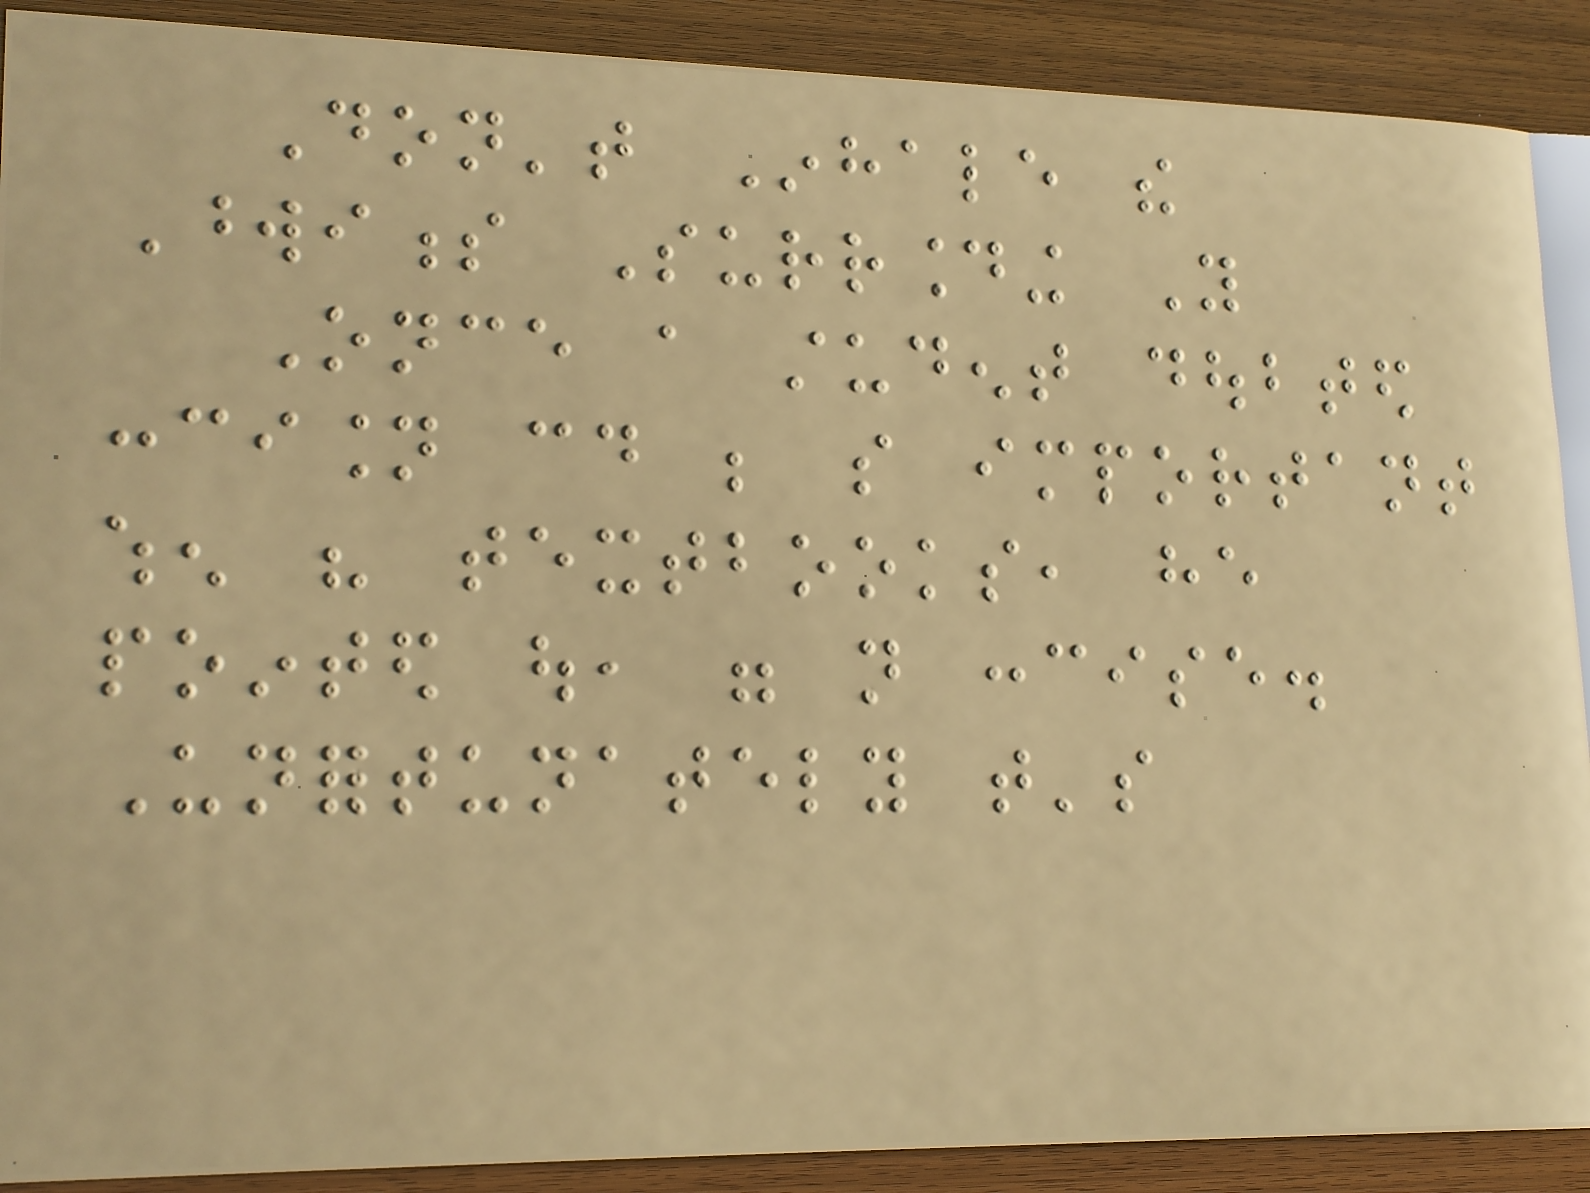Don't Inhale the
Wordiness Surrounding You
Once a student doubted
concision could be so important
when his textbooks, he
pointed out, were not concise.
Unfortunately that's
